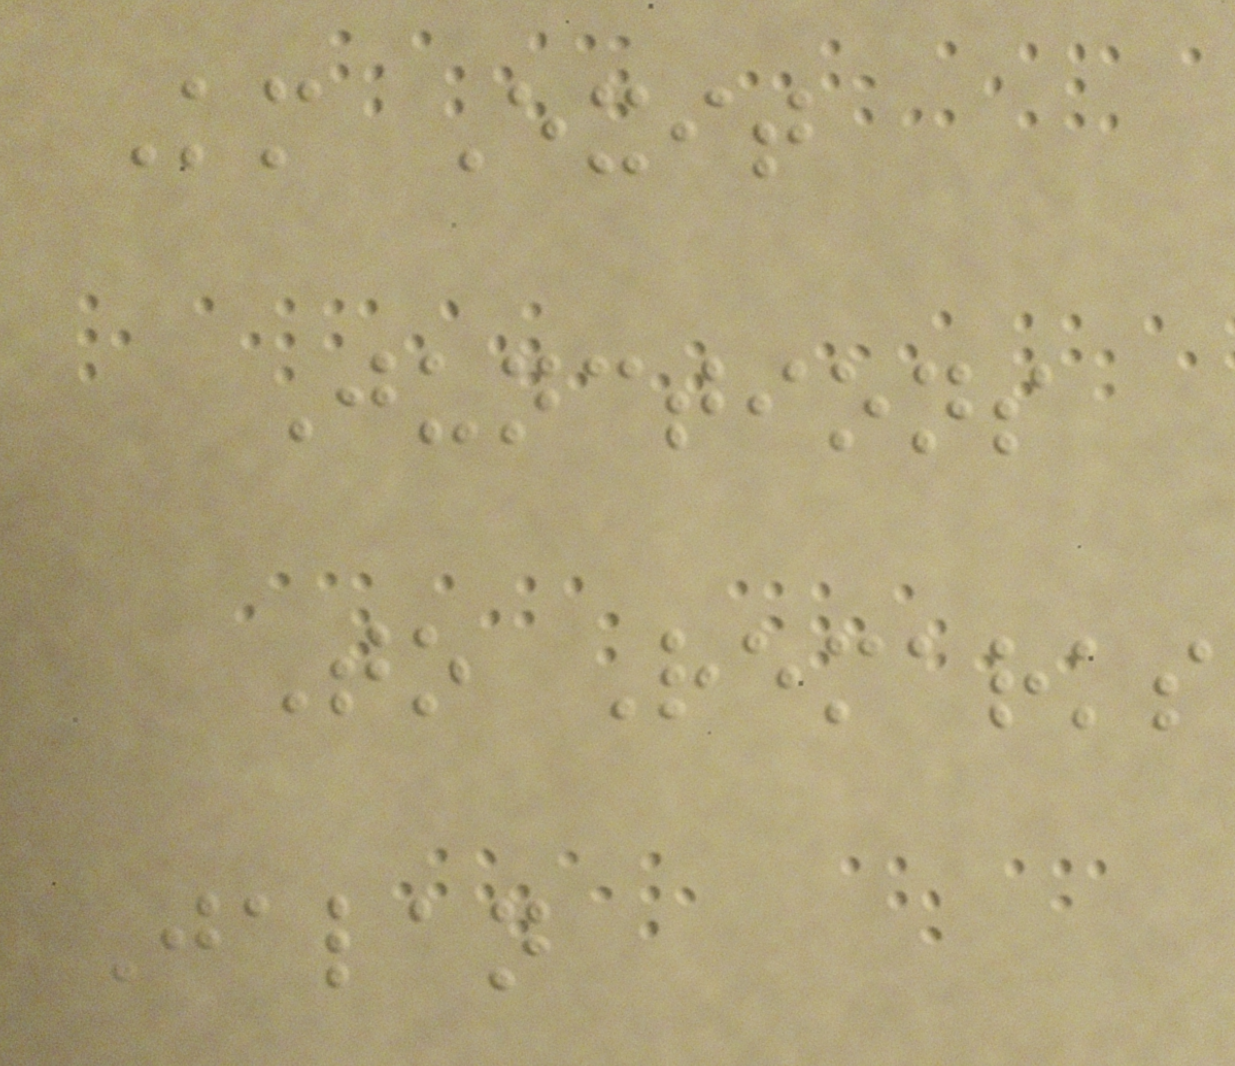Km Exit
Junctions
To Remarks
Jalan
